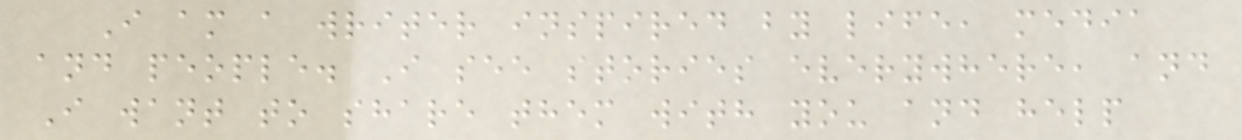I am a writer inspired by life, media
and people. I see stories everywhere, and
I want to share them with you and help
